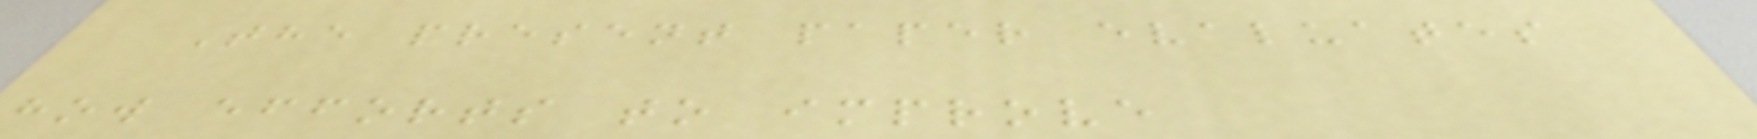The present paper evaluates
how efforts to improve
